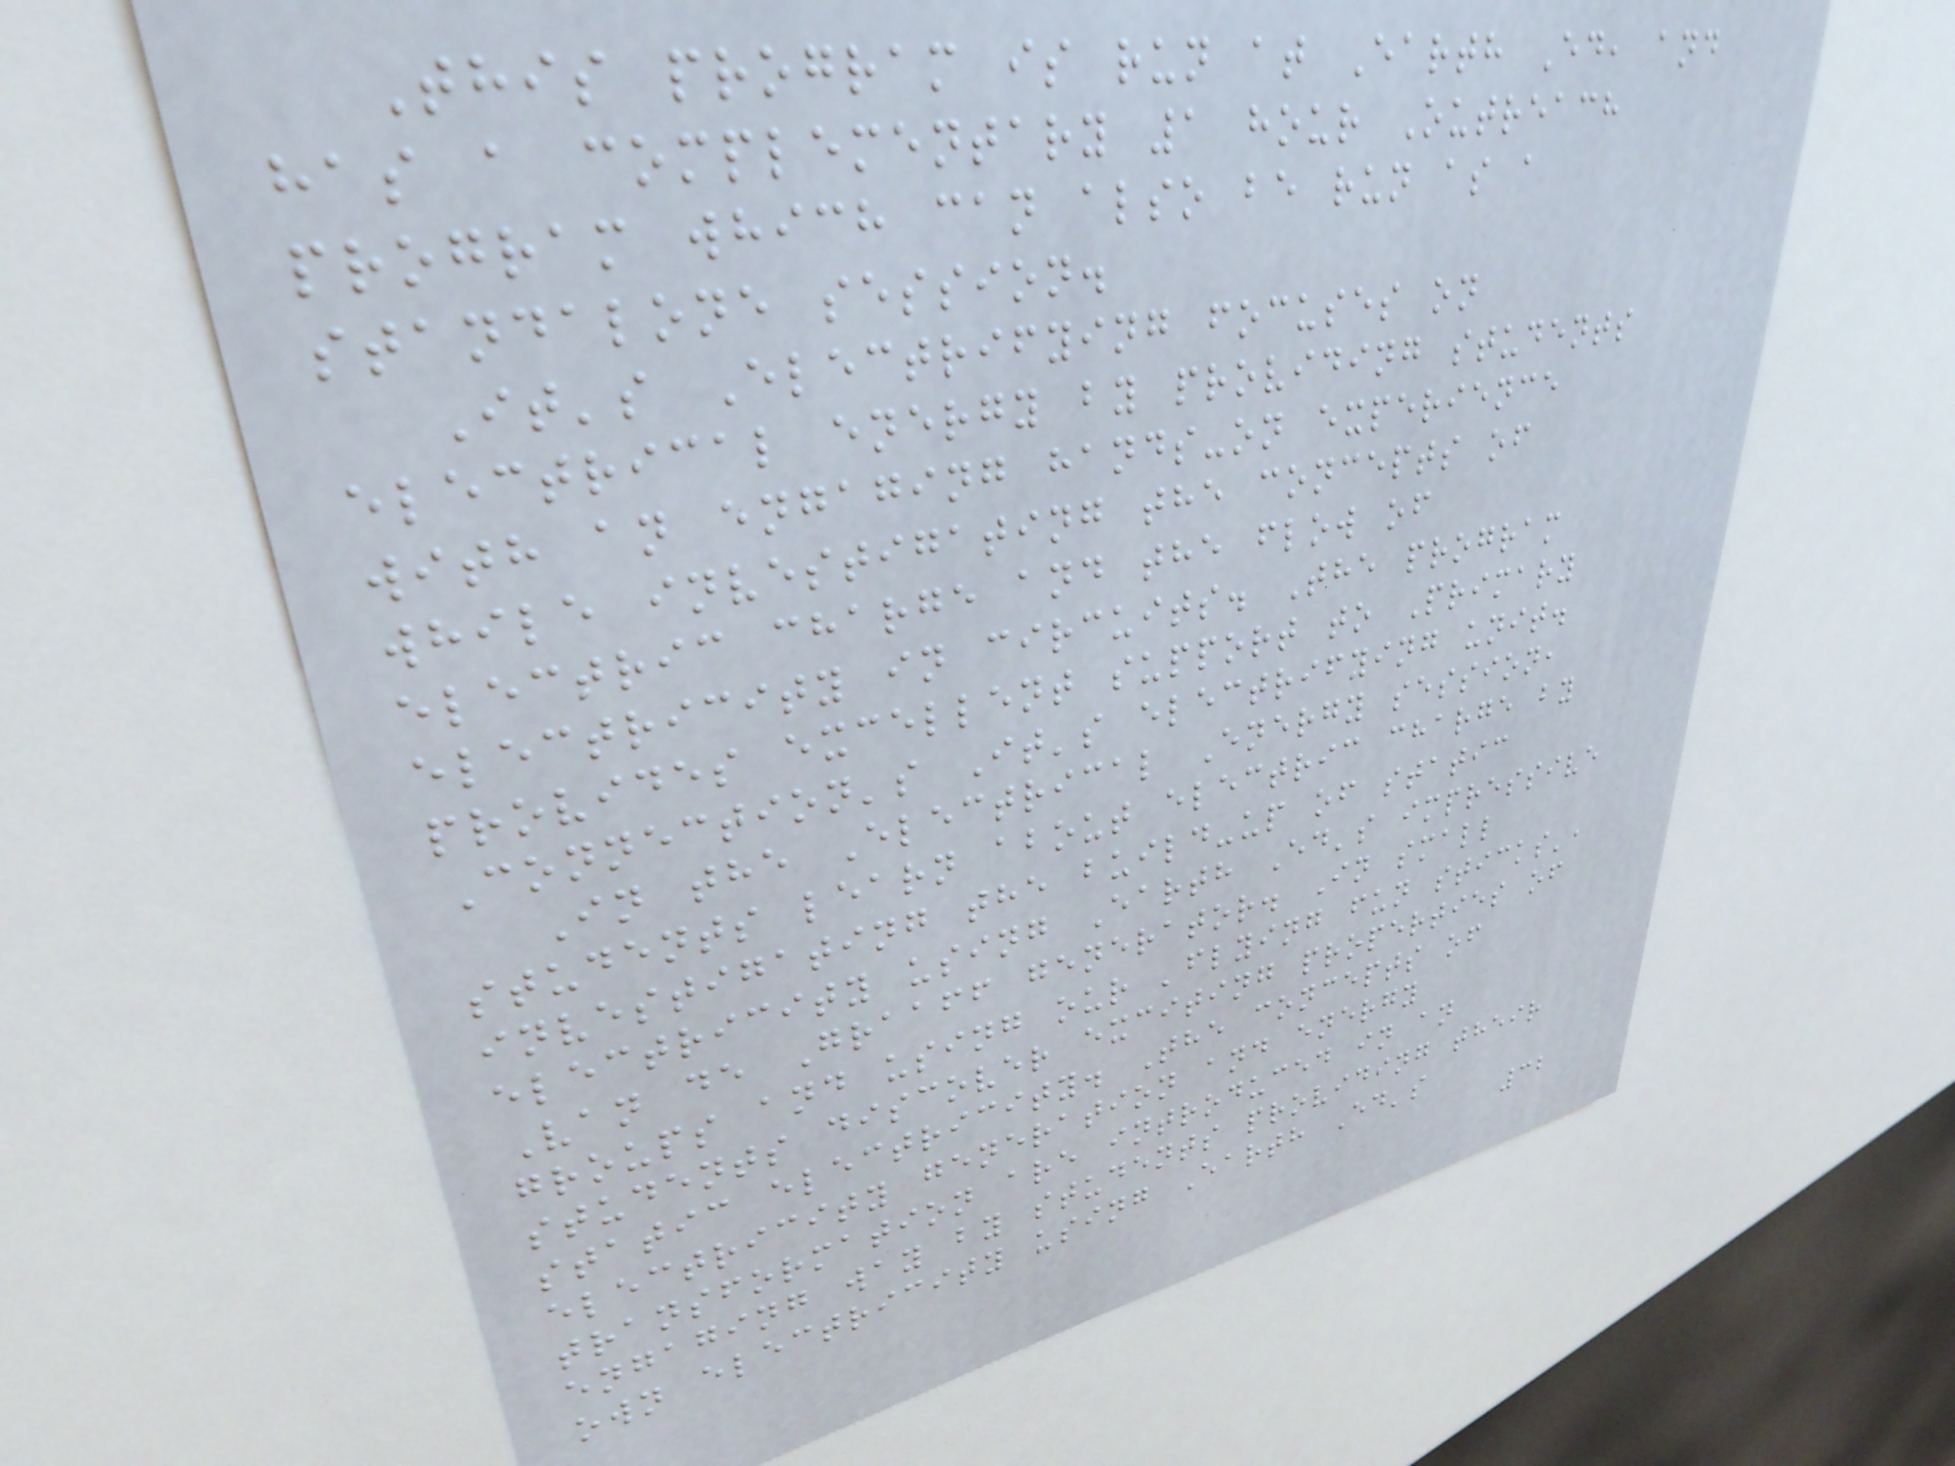This program is run at Earth Ed, and
has a complementary 1 hour Outreach
program which can also be run as a
standalone session.
It's Electrifying focuses on
electrical energy by providing students
with an engaging hands-on experience
while investigating the concepts of
electric charge and the flow of
electricity in circuits. The program
provides excellent support to Primary
Connection's It's electrifying unit.
In the Electrical Energy session,
students learn about electric charge by
investigating the build-up of static
electricity using Earth Ed's impressive
Van de Graaff generator. In small
groups and using our 'flying fun sticks',
students discover exciting properties of
static electricity. The concepts of
electricity generation and energy
transformation are introduced in an
engaging way by students providing their
own electricity using Earth Ed's
32
